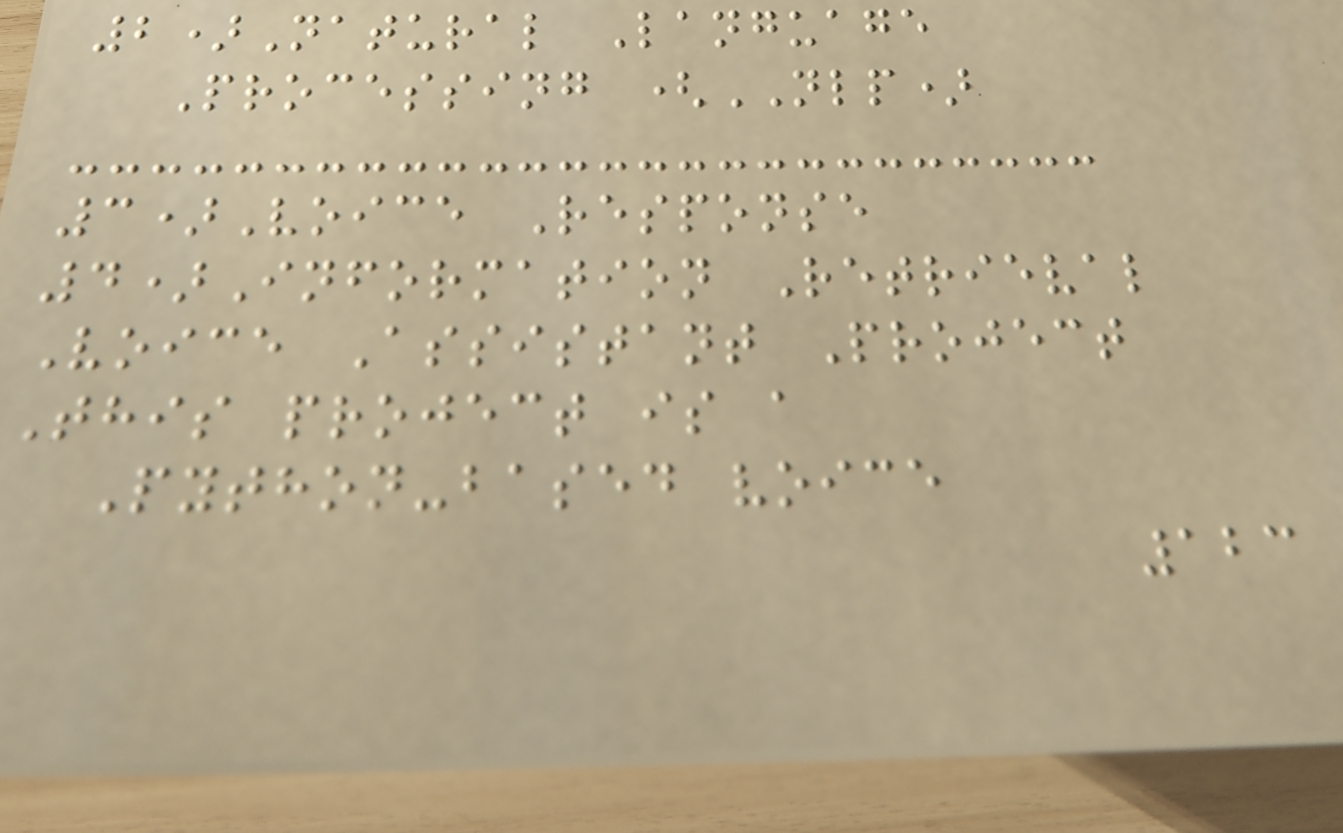2)Natural Language
Processing (NLP)
3)Voice Response
4)Information Retrieval
Voice Assistant Project
This project is a
Python-based voice
123
